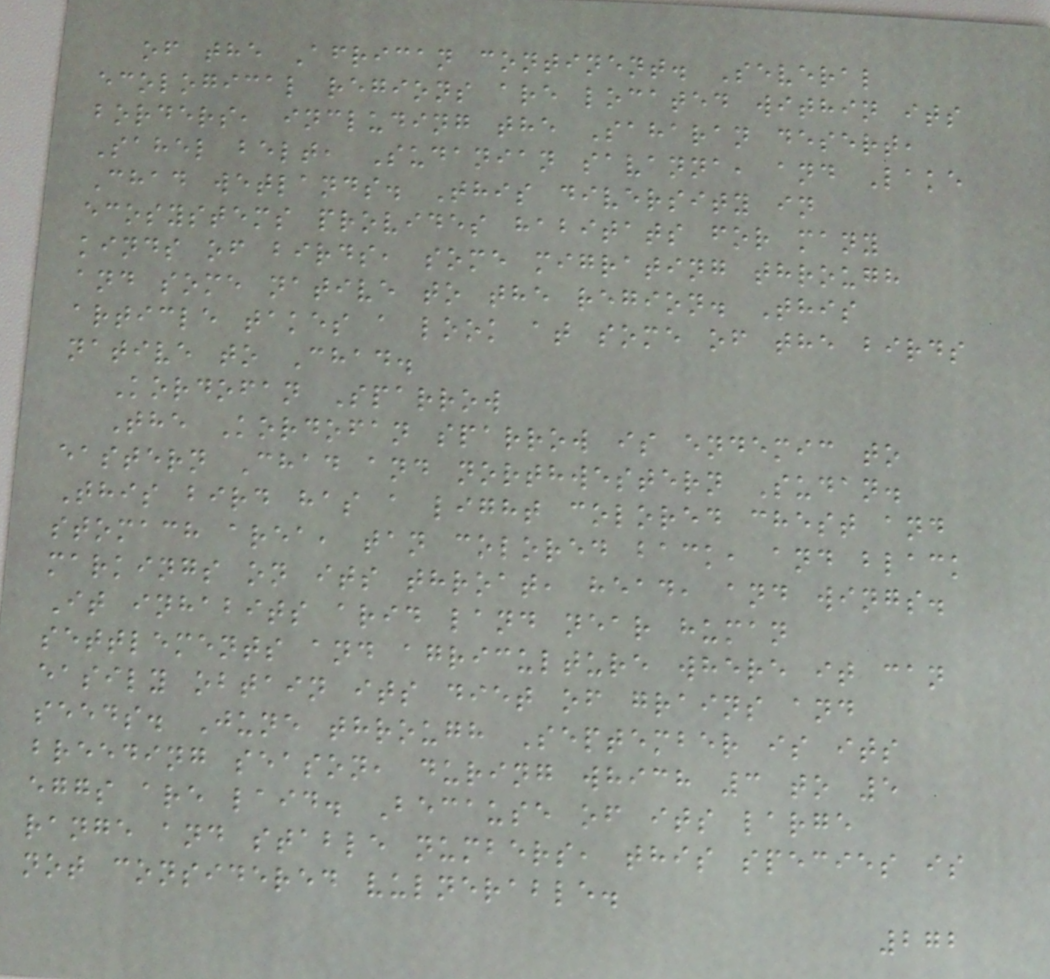of the African continent. Several
ecological regions are located within its
borders, including the Saharan desert,
Sahel belt, Sudanian savanna, and Lake
Chad wetlands. This diversity in
ecosystems provides habitats for many
kinds of birds, some migrating through
and some native to the region. This
article takes a look at some of the birds
native to Chad.
Kordofan Sparrow
The Kordofan sparrow is endemic to
eastern Chad and northwestern Sudan.
This bird has a light colored chest and
stomach area, tan colored back, and black
markings on its throat, head, and wings.
It inhabits arid land near human
settlements and agriculture where it can
easily obtain its diet of grains and
seeds. June through September is its
breeding season, during which 3 to 5
eggs are laid. Because of its large
range and stable numbers, this species is
not considered vulnerable.
272
